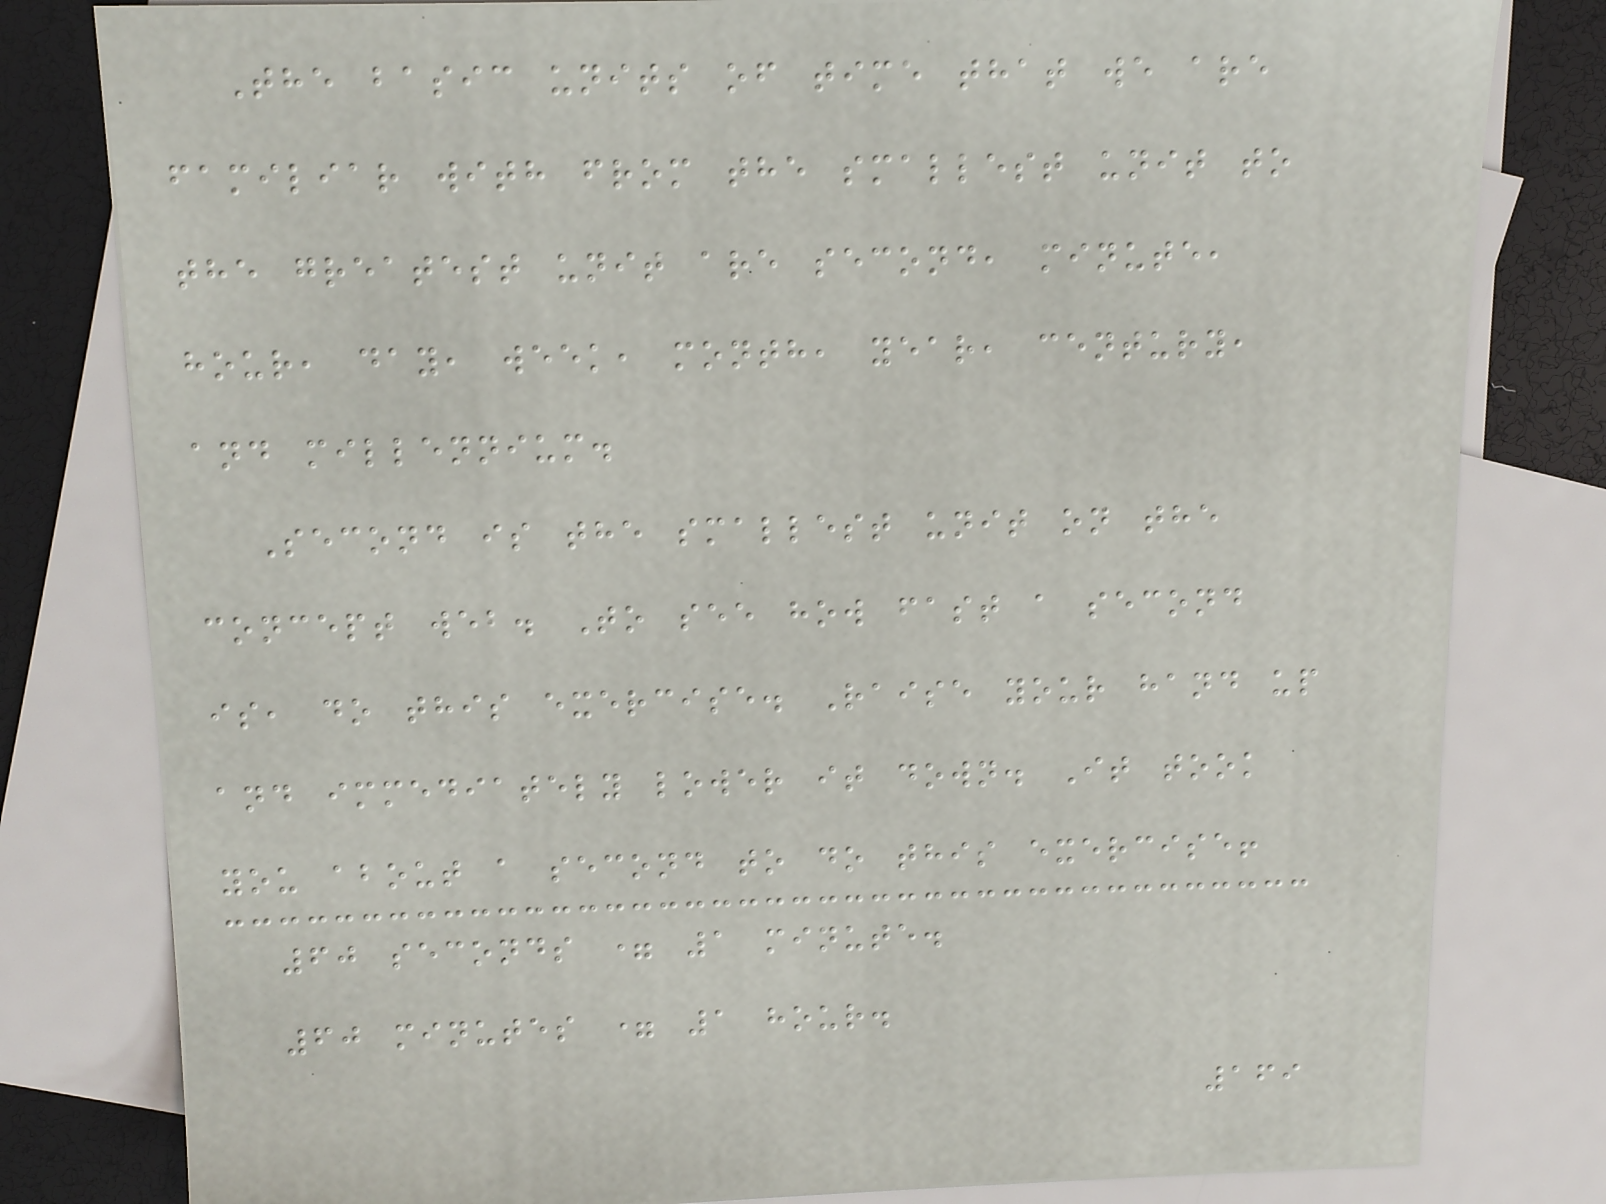The basic units of time that we are
familiar with from the smallest unit to
the greatest unit are second, minute,
hour, day, week, month, year, century,
and millennium.
Second is the smallest unit on the
concept web. To see how fast a second
is, do this exercise. Raise your hand up
and immediately lower it down. It took
you about a second to do this exercise!
60 seconds = 1 minute.
60 minutes = 1 hour.
169
